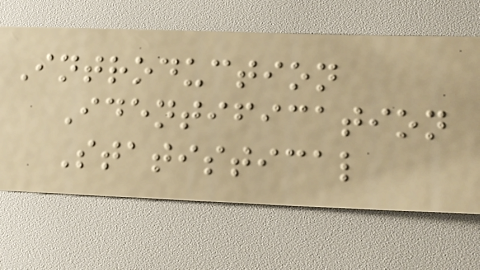Introduction
Identification
Statistical
